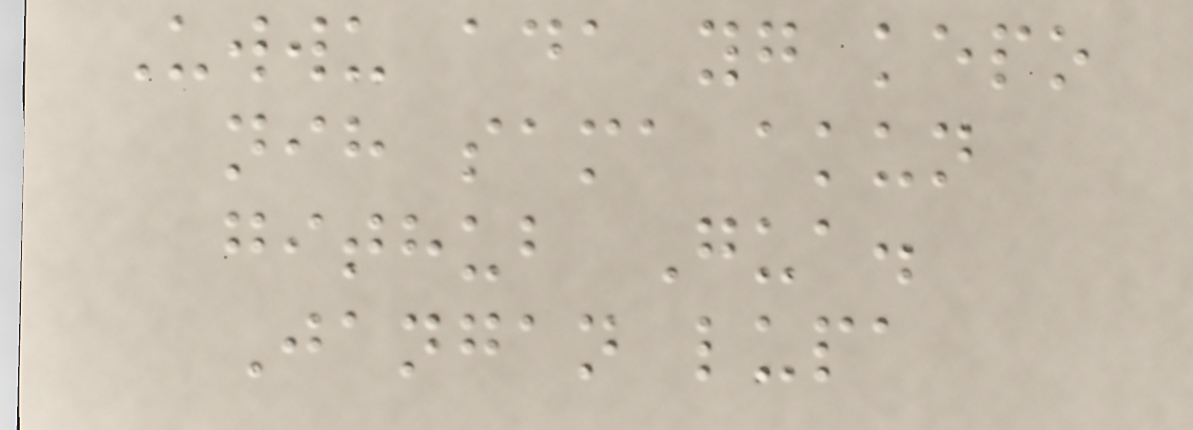Uwwu ada yg kepo
nih sama akun
github Gua.
Jangan lupa
